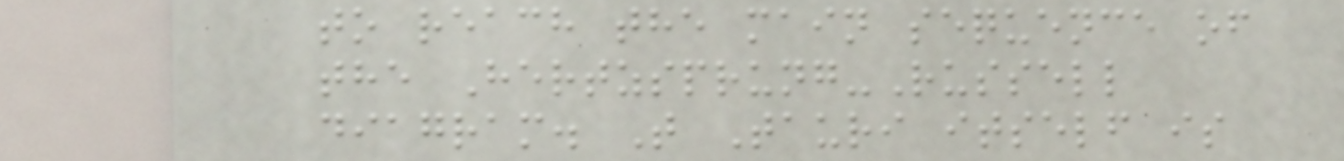to reach the main sequence of
the Hertzsprung-Russell
diagram. T Tauri itself is
